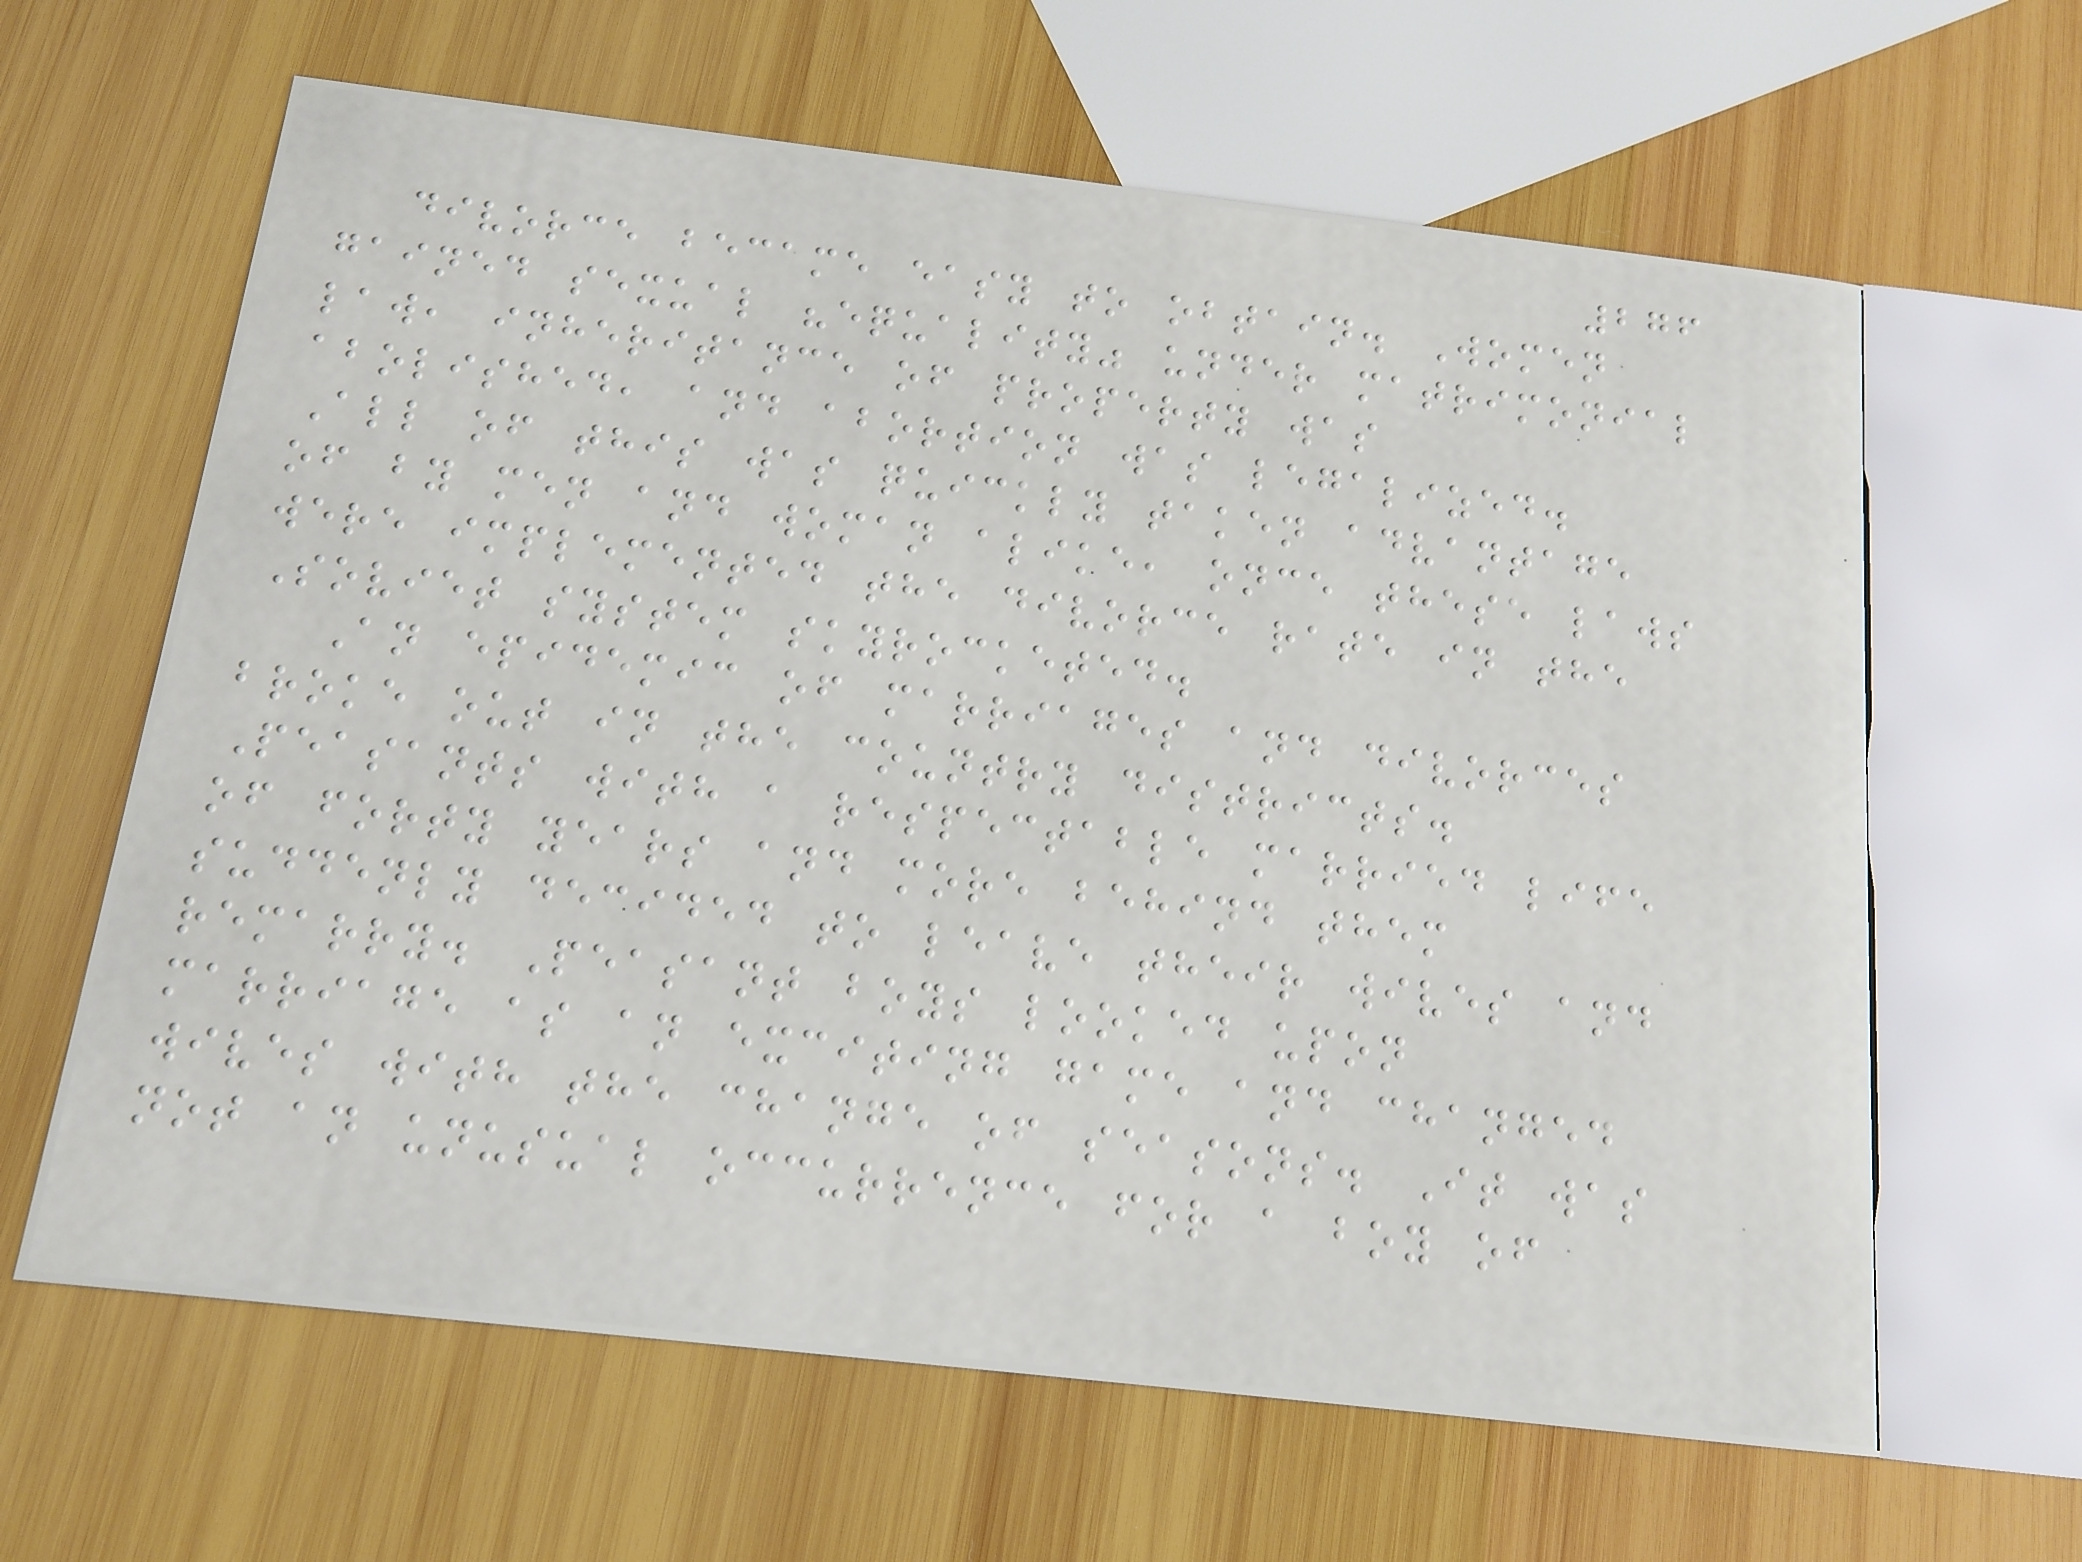276
divorce became easy to obtain. Women
gained sexual "equality" under matrimonial
law, inheritance of property was
abolished, and abortion was legalized.
All of this was quickly taken advantage
of by men and woman alike, once these laws
were implemented the divorce rate in the
Soviet system skyrocketed.
An epidemic of marriages and divorces
broke out in the country districts.
Peasants with a respectable married life
of forty years and more behind them
suddenly decided to leave their wives and
remarry. Peasant boys looked upon
marriage as an exciting game and changed
wives with the change of seasons. It was
not an unusual occurrence for a boy of
